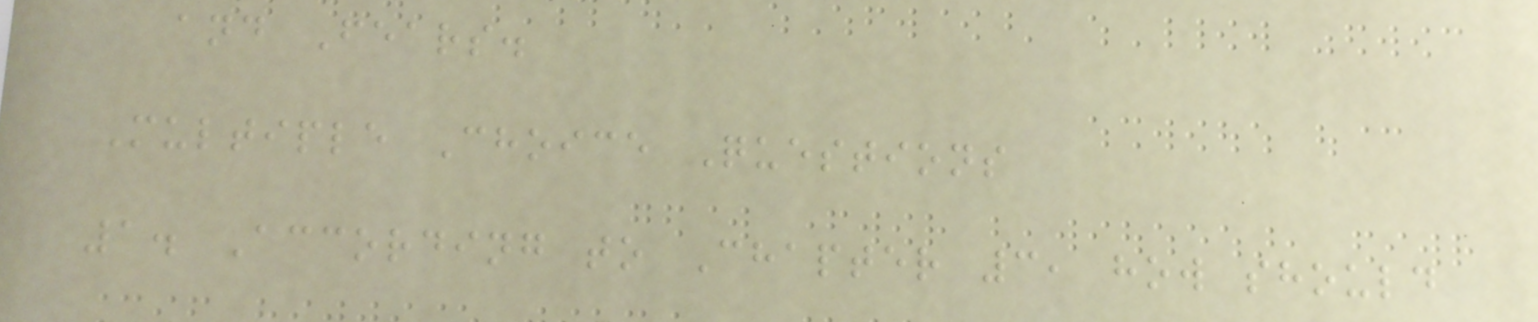and Fears.
Multiple Choice Questions
1. According to Chapter 3, how should
